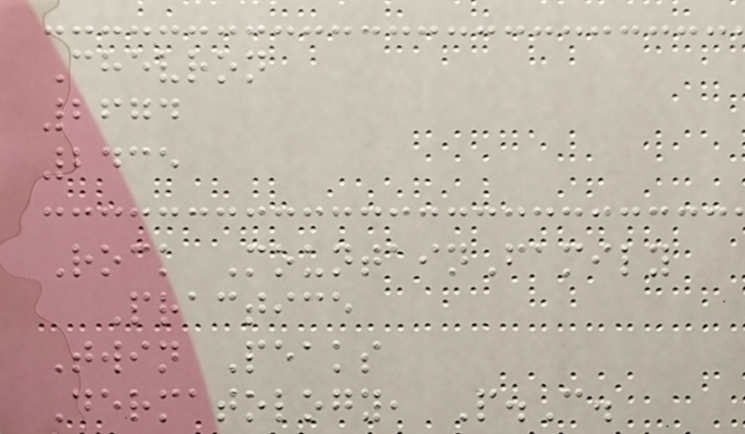Chevron
2674
2435
Rock MountainFamily
Practice
Twin Peaks
Dermatology, P.C.
